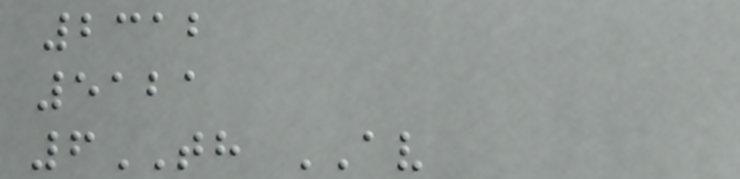2312
5121
6TH AV
